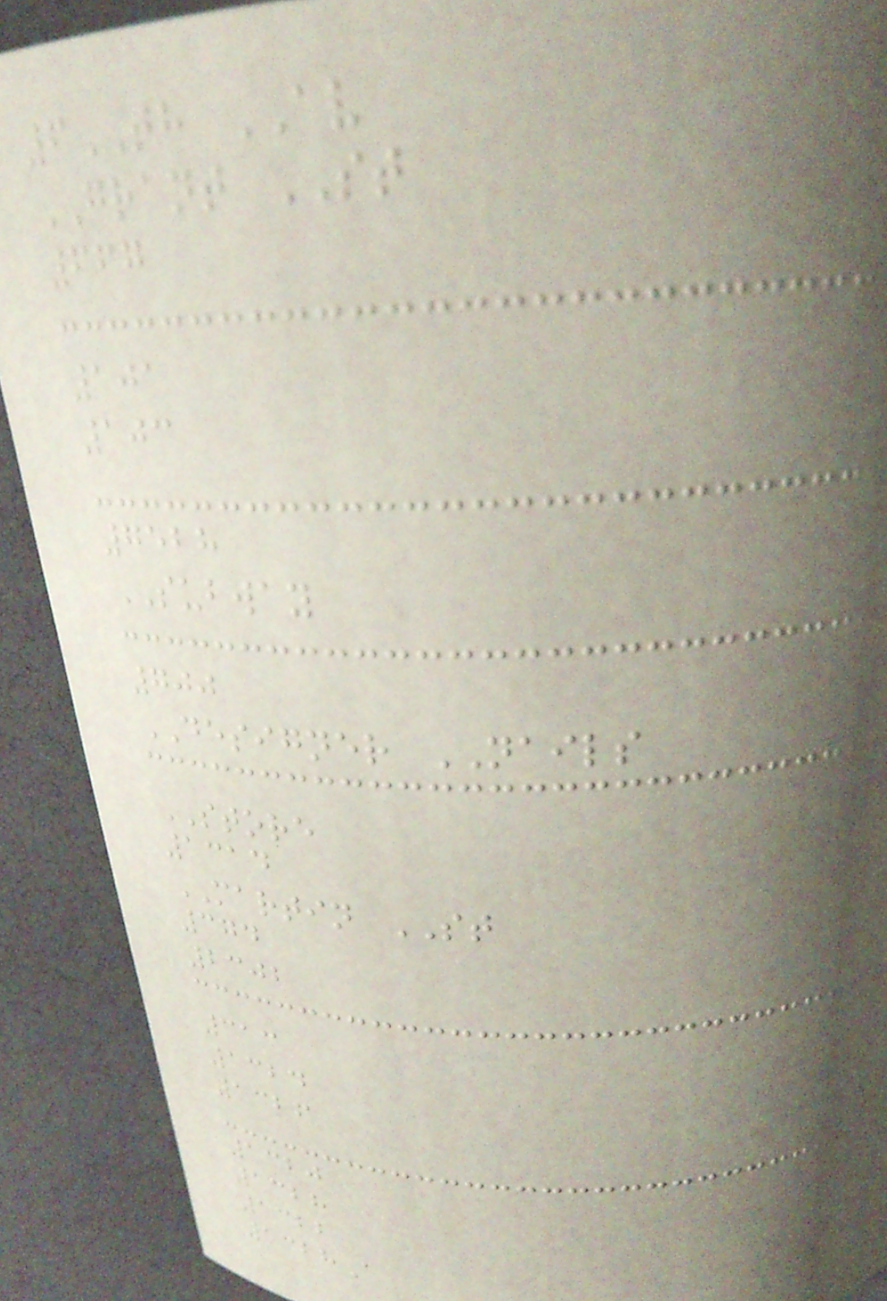6TH AV
GRANT ST
667
101
103
7528
SUBWAY
700
DESIGNER NAILS
STORE
1314
MARTIN ST
374
2302
313
1324
1326
1320
1328
1322
1328A
